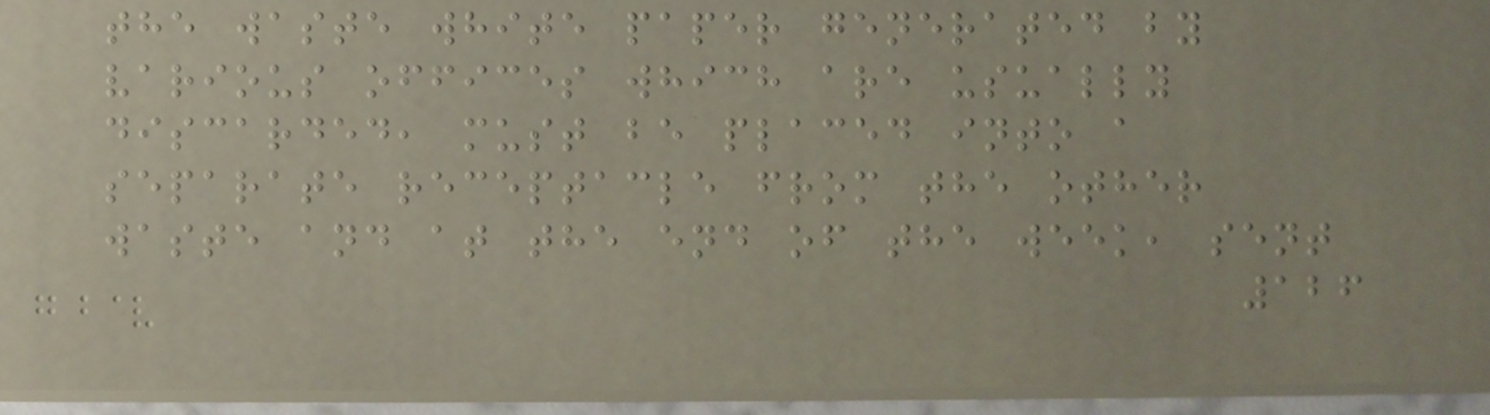the waste white paper generated by
various offices which are usually
discarded, must be placed into a
separate receptacle from the other
waste and at the end of the week, sent
126
